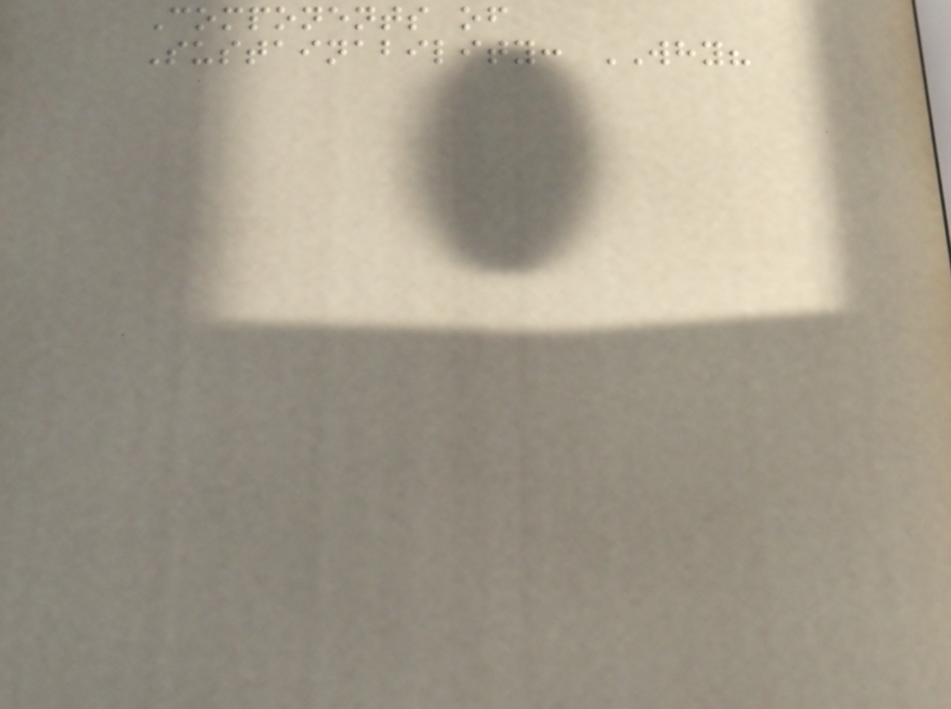Components of
Sustainability: WHY?
